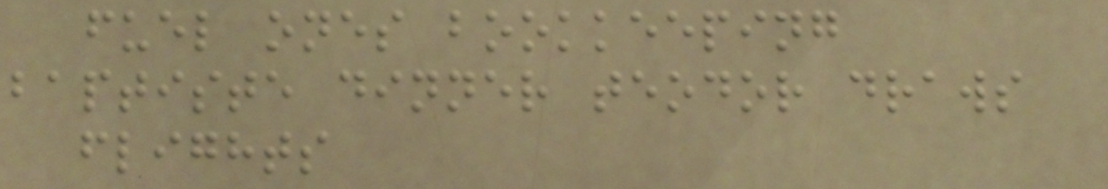fuel ones bookkeeping
baptiste dinner teodor draws
flights
